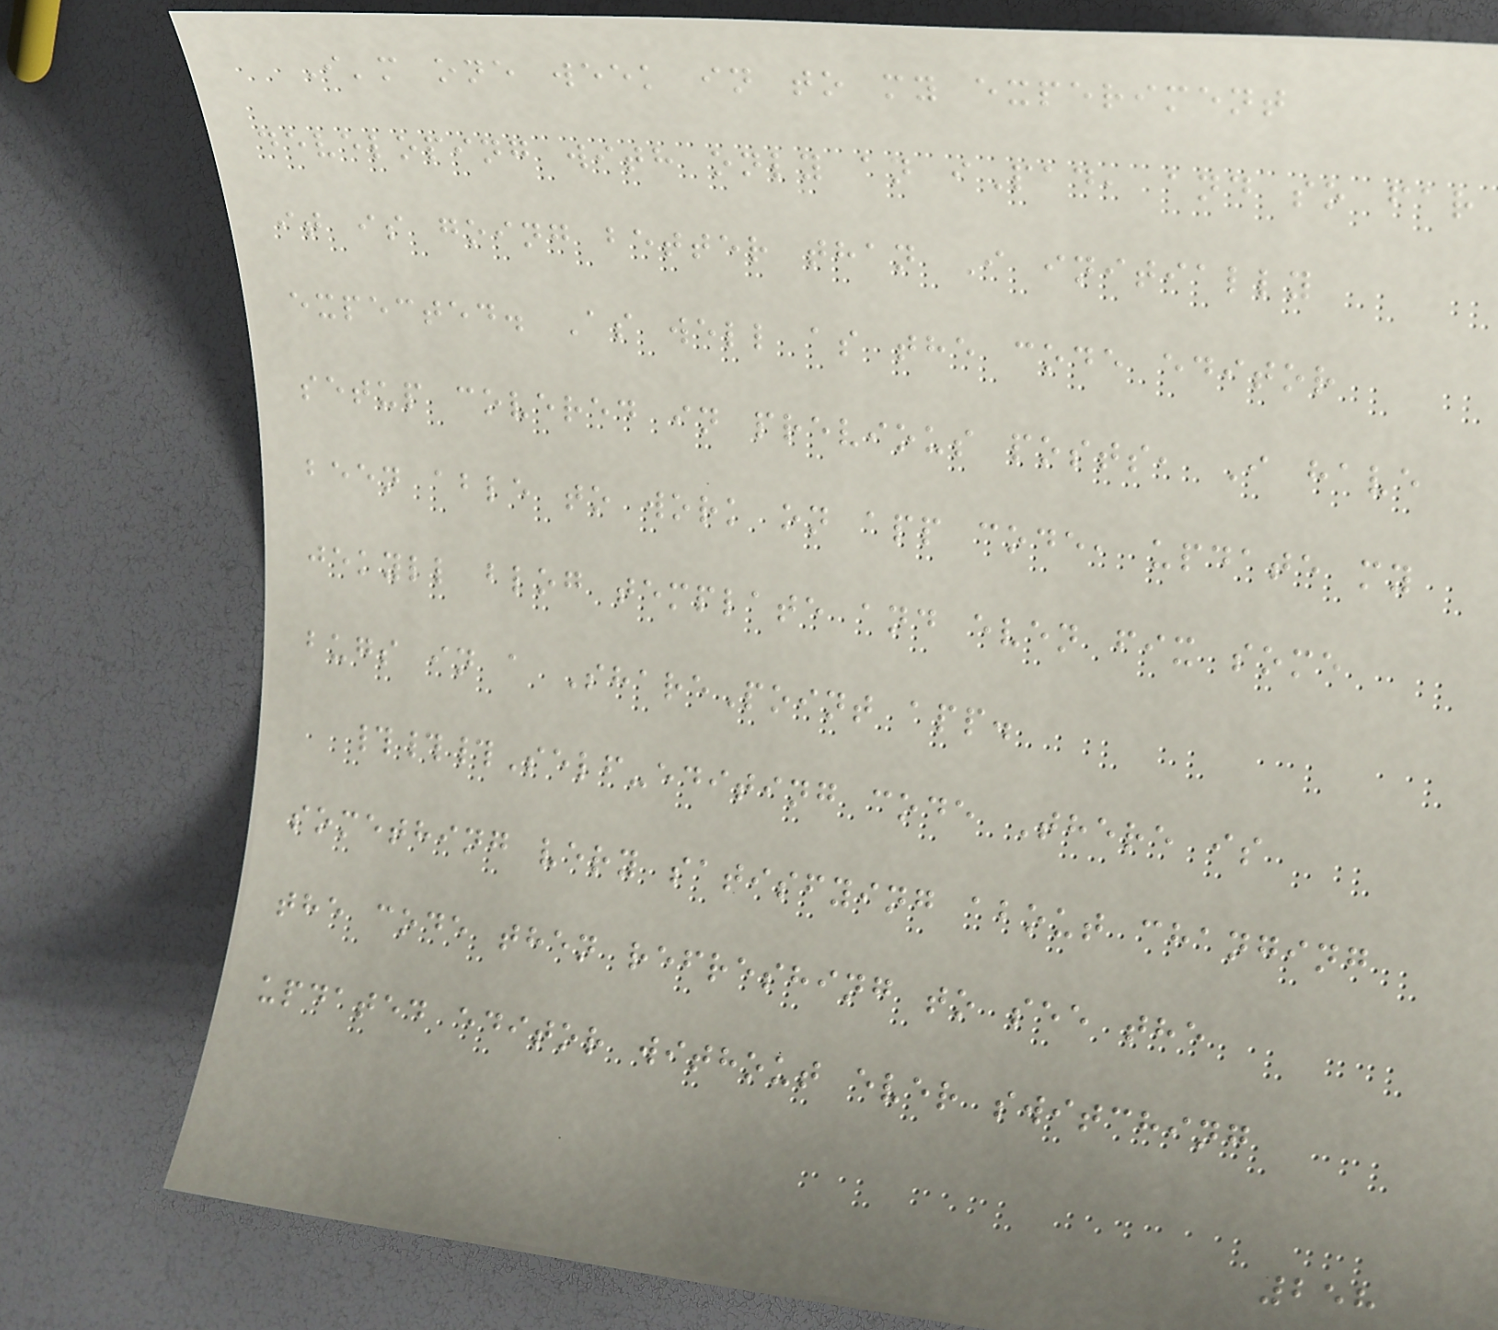I'm one week in to my experiment
developing with only an iPad, and so far
it is going better than I initially
expected. As well as the code editor
setup covered in previous posts, I have
been able to work on app code, update my
jekyll blog template and even fix some
bugs in a SharePoint app.
###Self-editing code There is
something very satisfying about changing
the code then refreshing to see the
updated editor without ever switching
258
